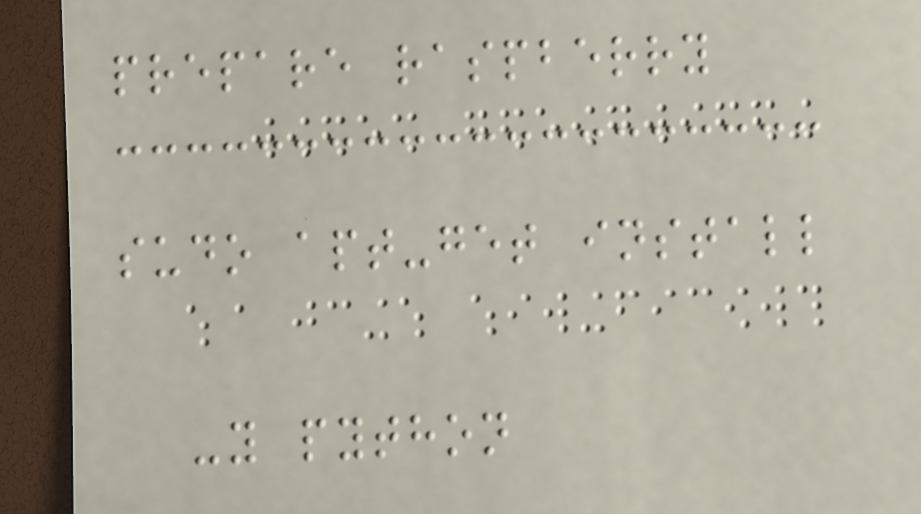prepare raspberry
sudo apt-get install
-y python
